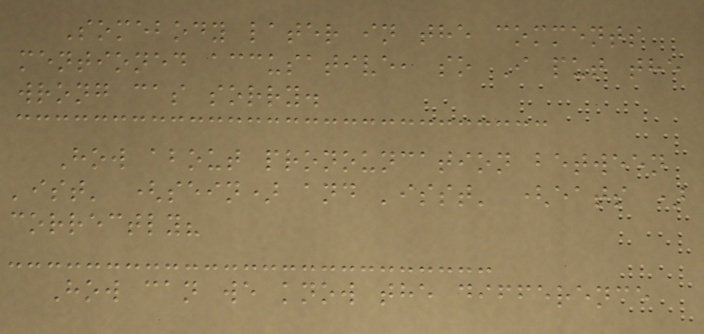Somebody later in the comments
mentioned accusative, so I put the
wrong cas sorry.
How about pronouncation between
'ist' (sein) and 'isst' (eats )
correctly?
How can we know the difference
